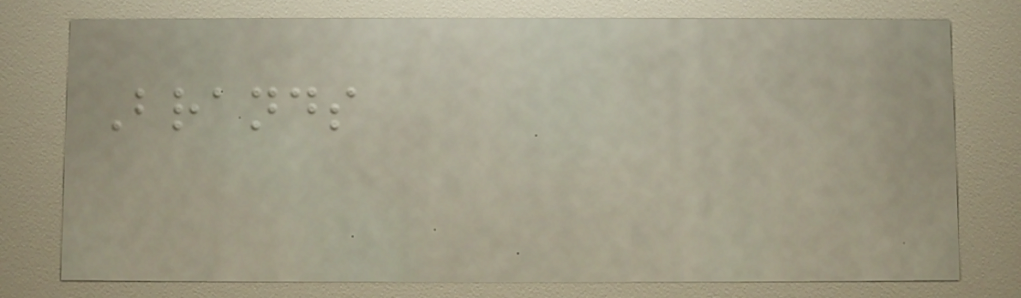Brands
